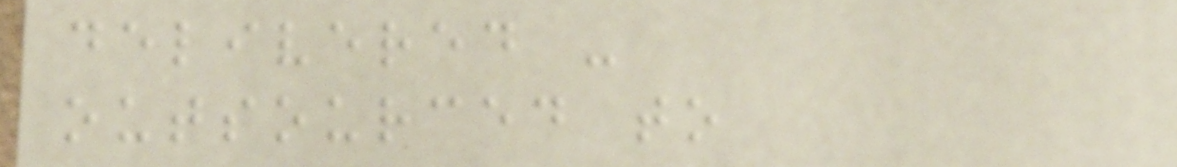delivered -
outsourced to
